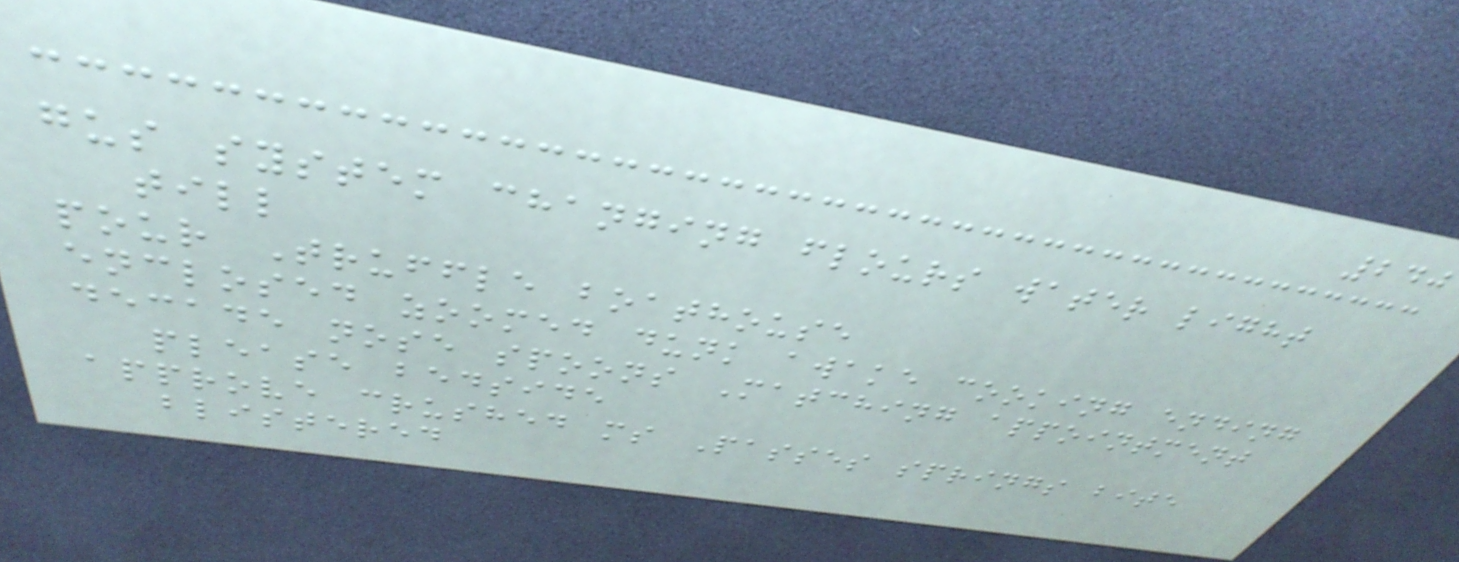240
gus system changing flours water light
till
pour Truffle boathouse
enclosed zoomed dunk awake cooking ending
decade nose spoons Matching appointment
please bedside
approve crushed ms Passes springs bite
blistered
